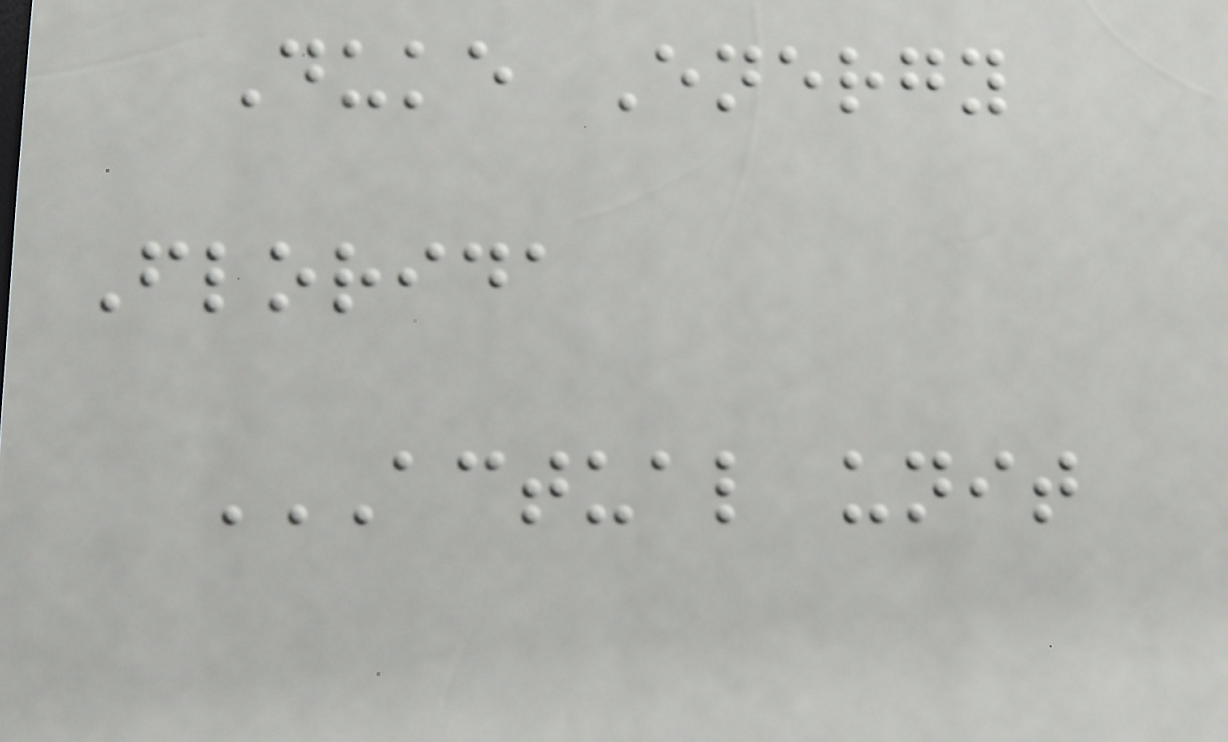Duke Energy
Florida
ACTUAL UNIT
